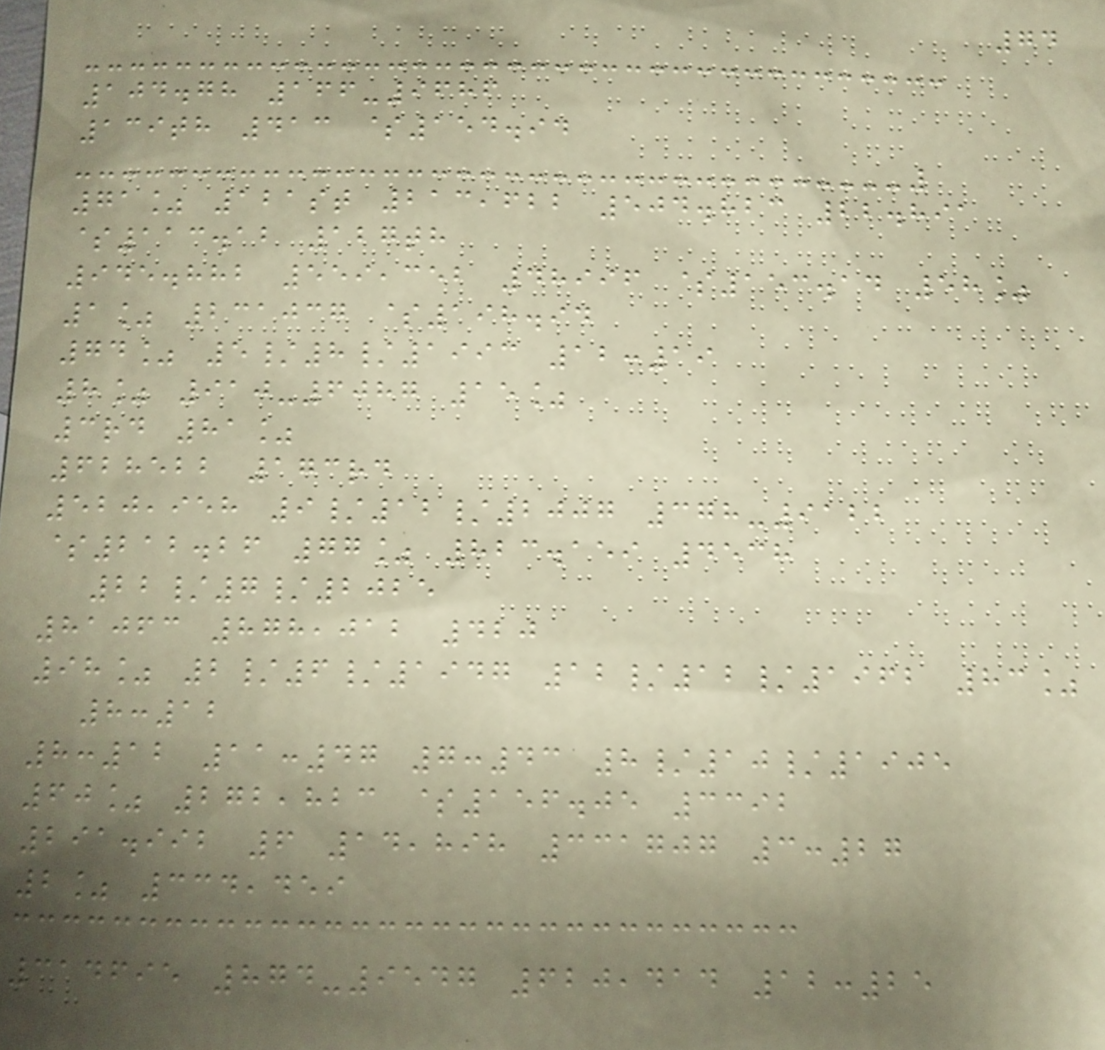74
104.78 166-9686
139th 413 $154.94
71% 121st 213,622 504.823 22.891
$113.12 127th
945.882 559,352 48996 $153.14 58%
1% 231037 $198.94
74% 5/8/1993 12:19
8% 910-6087 15%
3rd 81%
628522 173rd
520,958 9/12/2007 378-9122
$212.26 77% 823.159 4538
22/7/2025
81063 878,012 420
98% 2/6/1947 12/12/1962 83%
8:12
8:12 11:47 7:43 8/10/1905
60% 272,823 $156.05 3392
291.992 6 14,898 331707 3:27
2% 334,459
314695 874-9547 620,414 12:25
